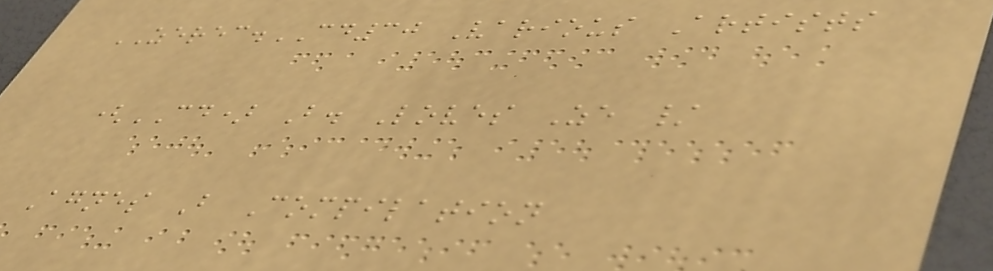ZEREC.CD30 Various Artists
(CD) B. Loves Ze /
Agnes B Compilation
